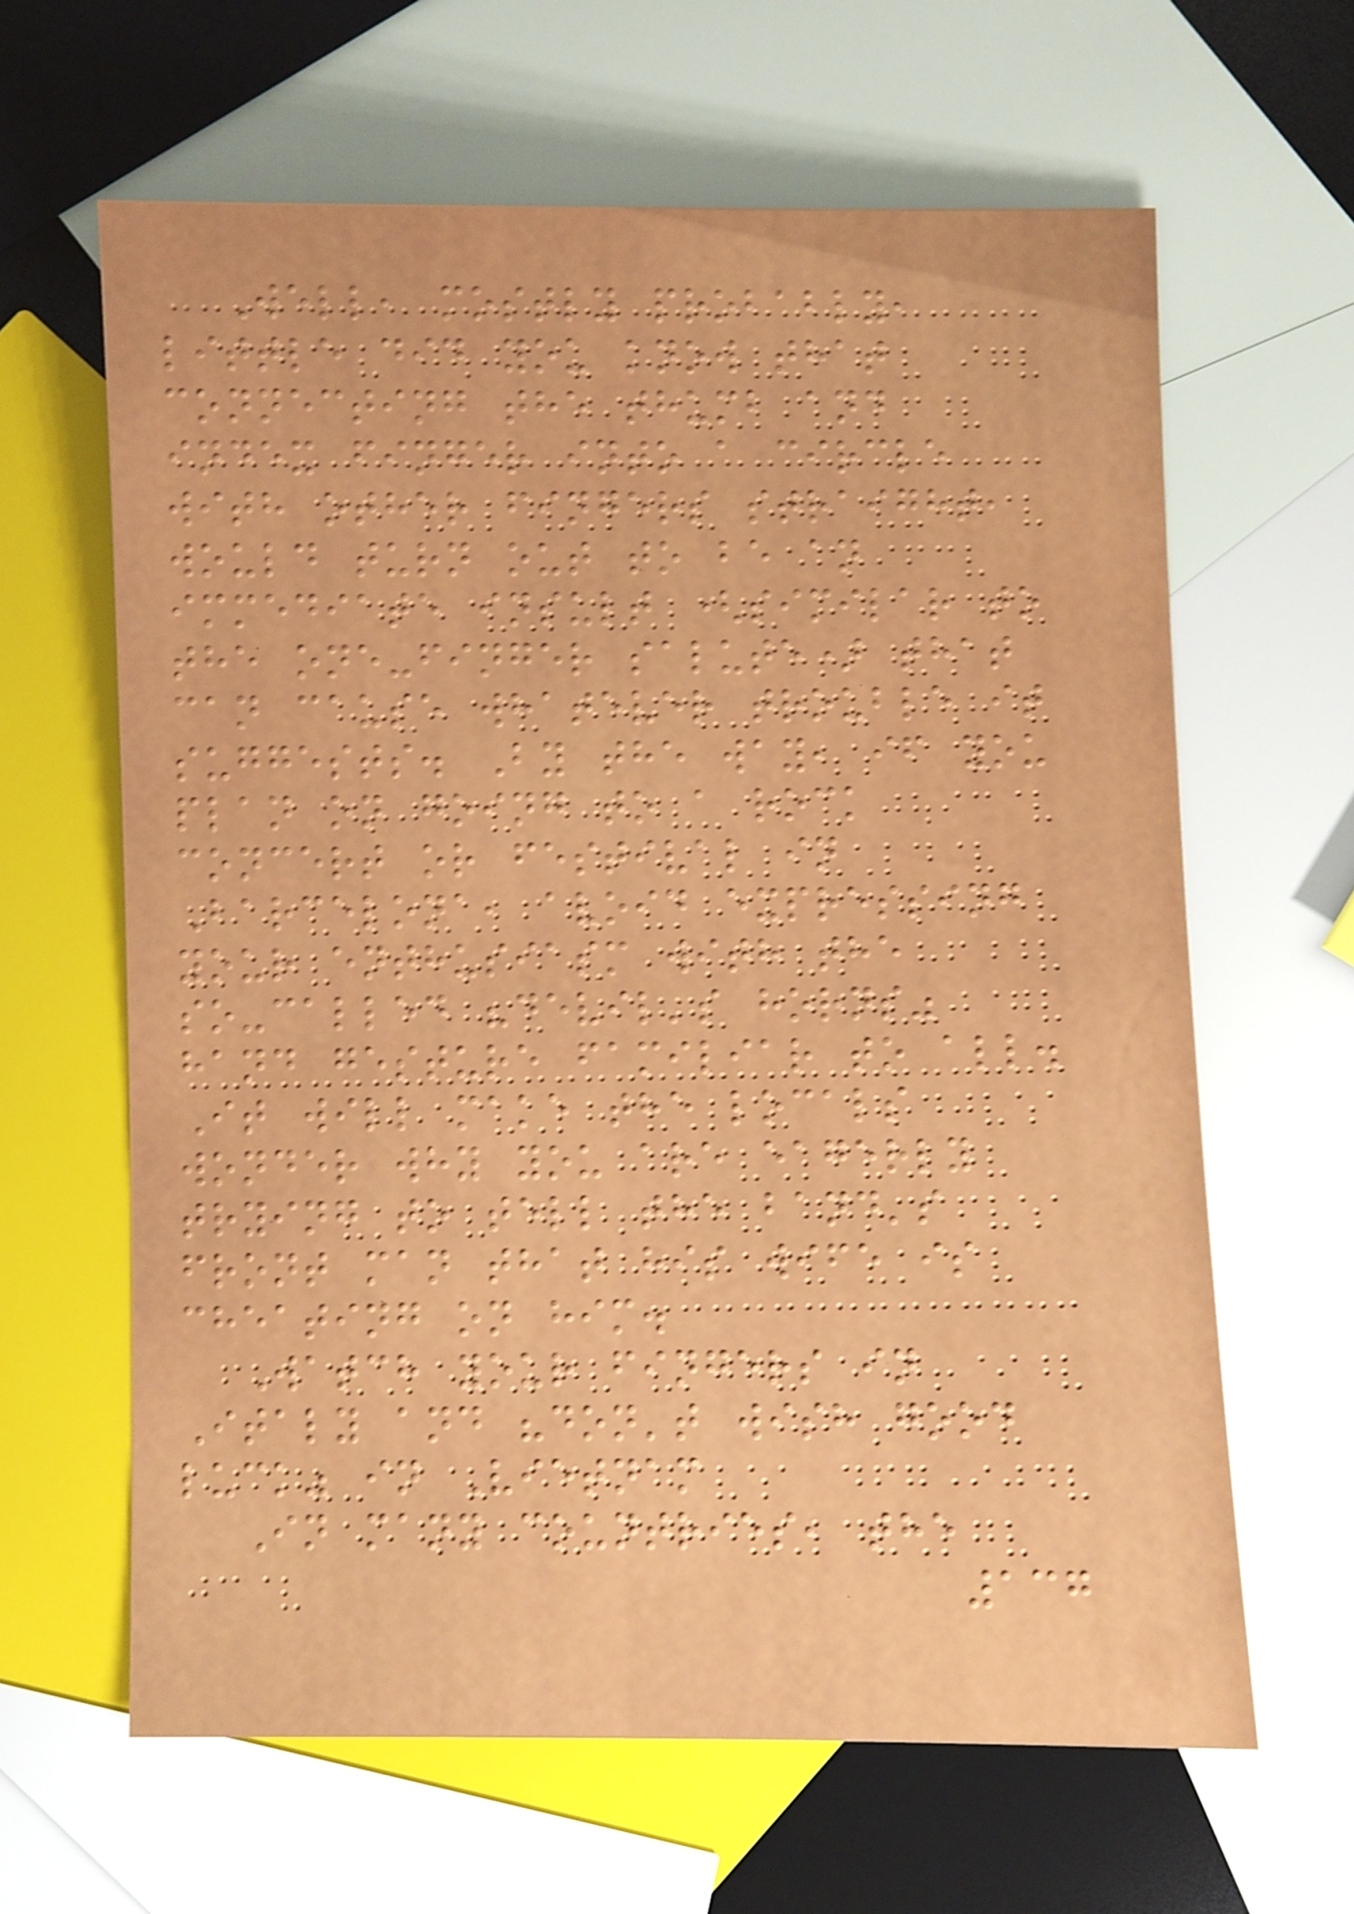Well, mostly probably,
little did you know that
connecting the thumb and
index finger into a circle
with other fingers straight,
would turn out to be an
immediate insult (similar to
the one-finger salute) that
can cause whatever trouble it
suggests. By the way, if you
plan on going to a rock
concert or festival in
Barcelona, avoid expressing
your enthusiasm with the
so-called "devil's horns"
hand gesture familiar to all.
It will make the locals
wonder why you are eagerly
trying to tell the band's
front man that his wife is
cheating on him.
Watch your fingers in
Italy and "don't wish good
luck" in Vietnam
In many countries, the
137
